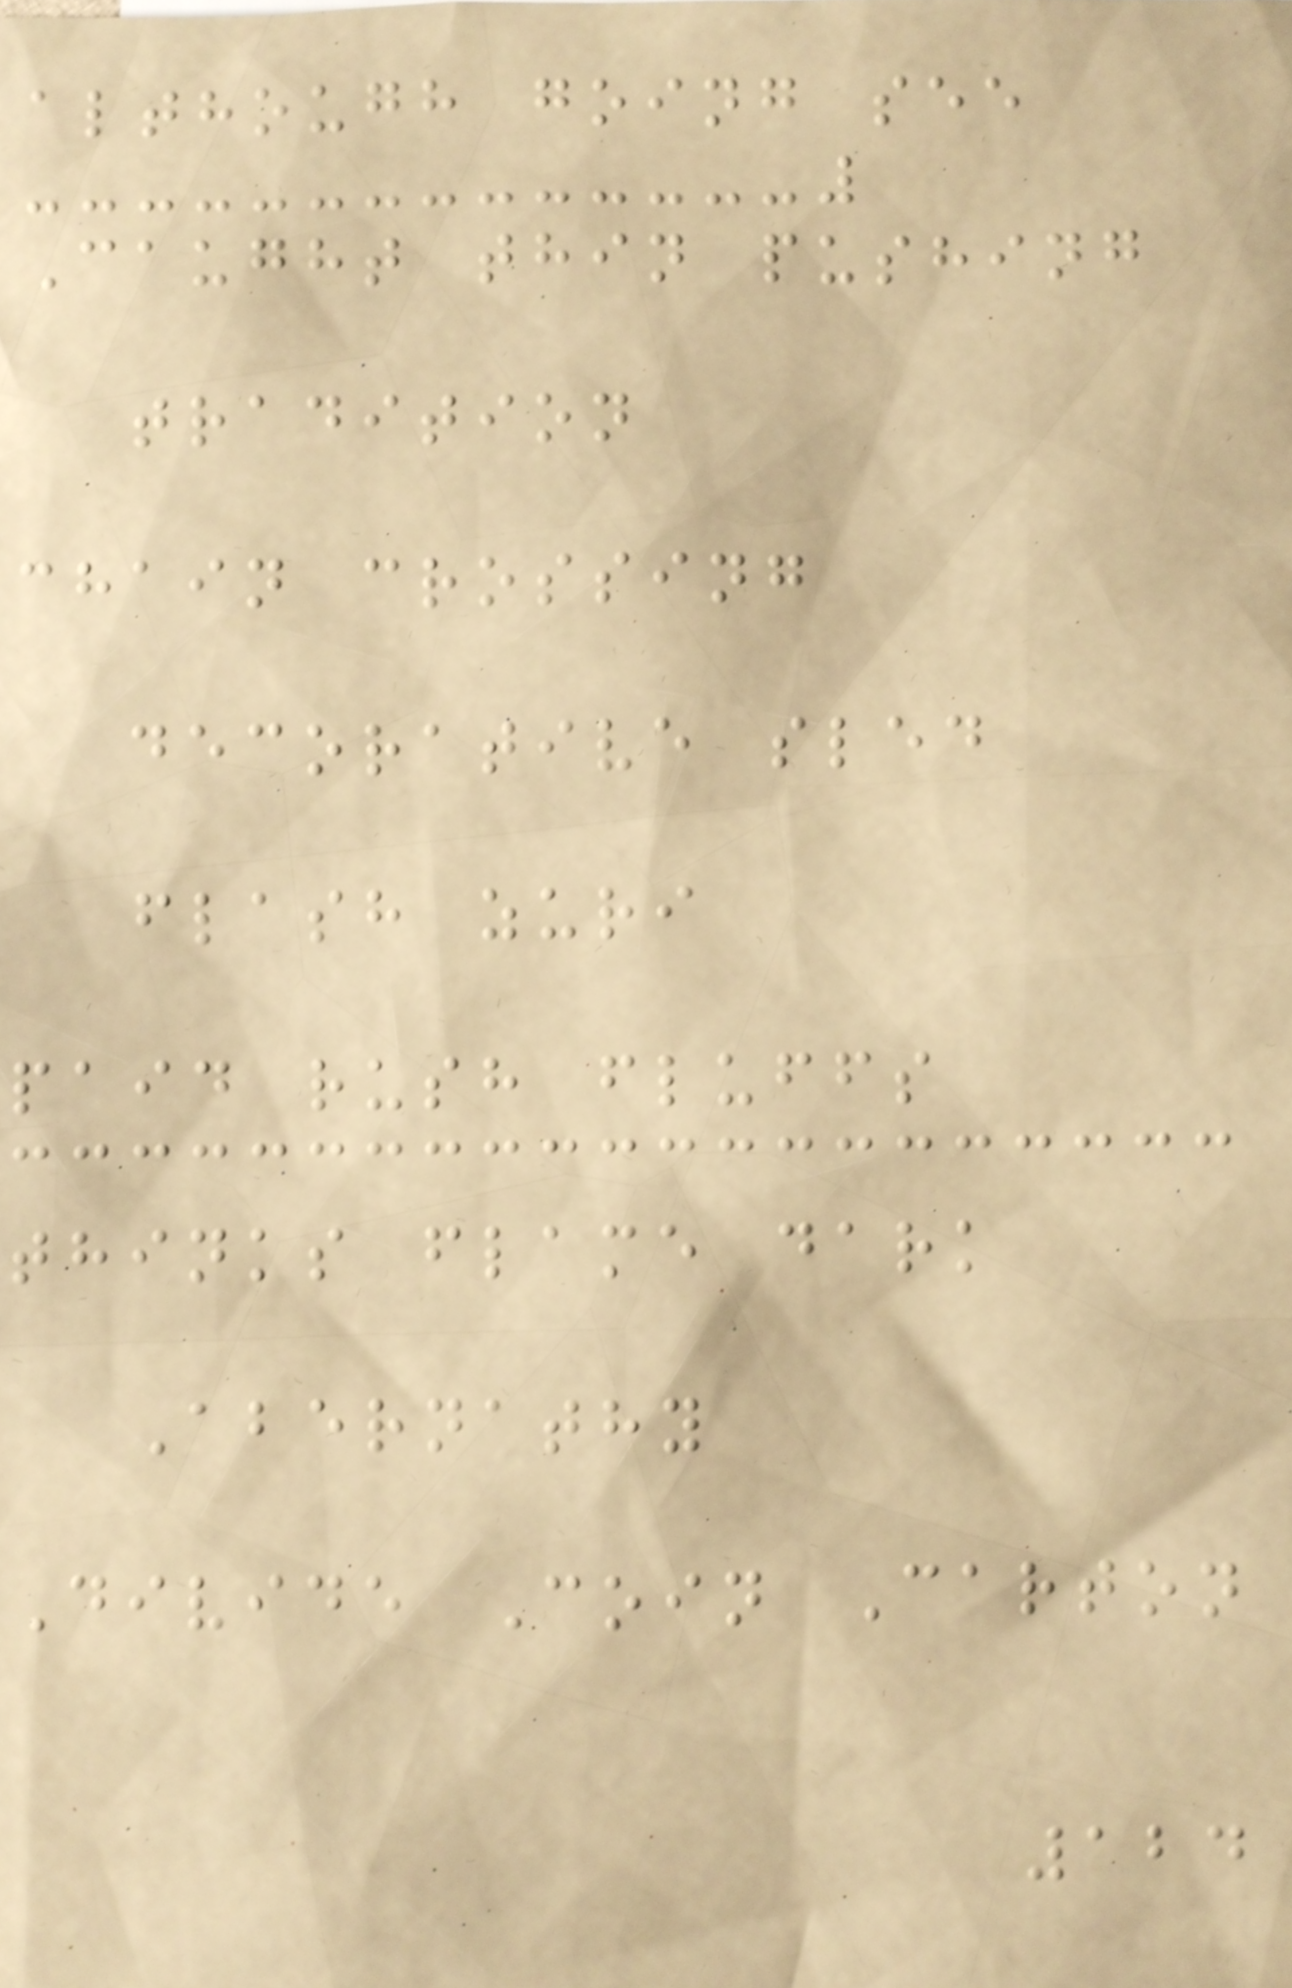although going see
Caught thin pushing
tradition
chain crossing
decorative sled
flash zuri
paid rush fluffs
thinks flame dark
Abernathy
Divide Coin Carton
124
